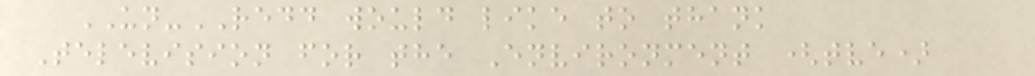UN-REDD would like to thank
Television for the Environment (tve)
